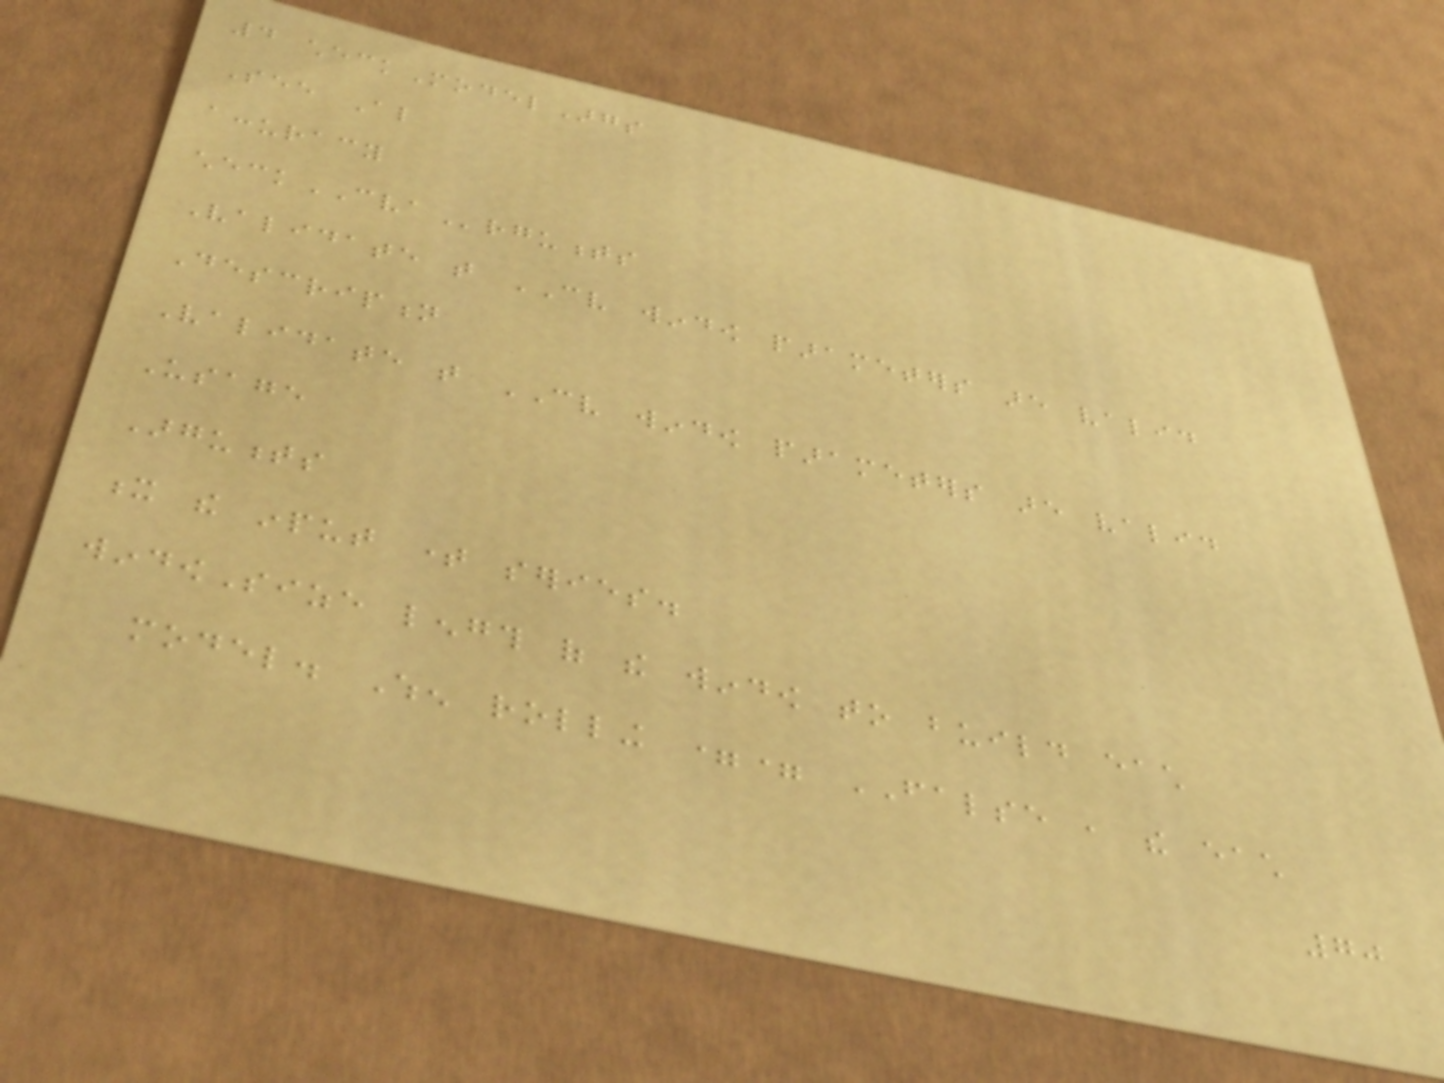4 checkModelArgs
See Also
accuracy
checkCVArguments
Validate that CV window parameters are valid
Description
Validate that CV window parameters are valid
Usage
Arguments
x the input time series.
windowSize length of the window to build each
model. When rolling == FALSE , the each
70
